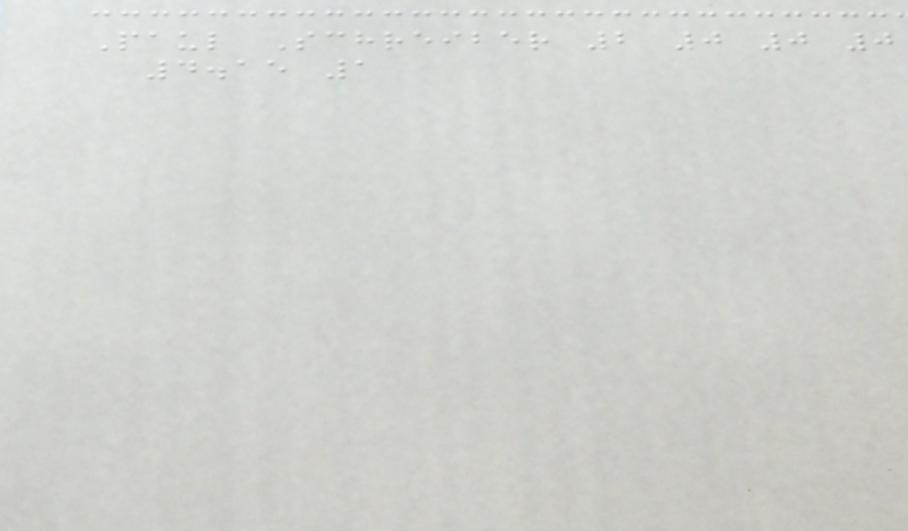Paul Schreiber 2 0 0 0
4.15 1
